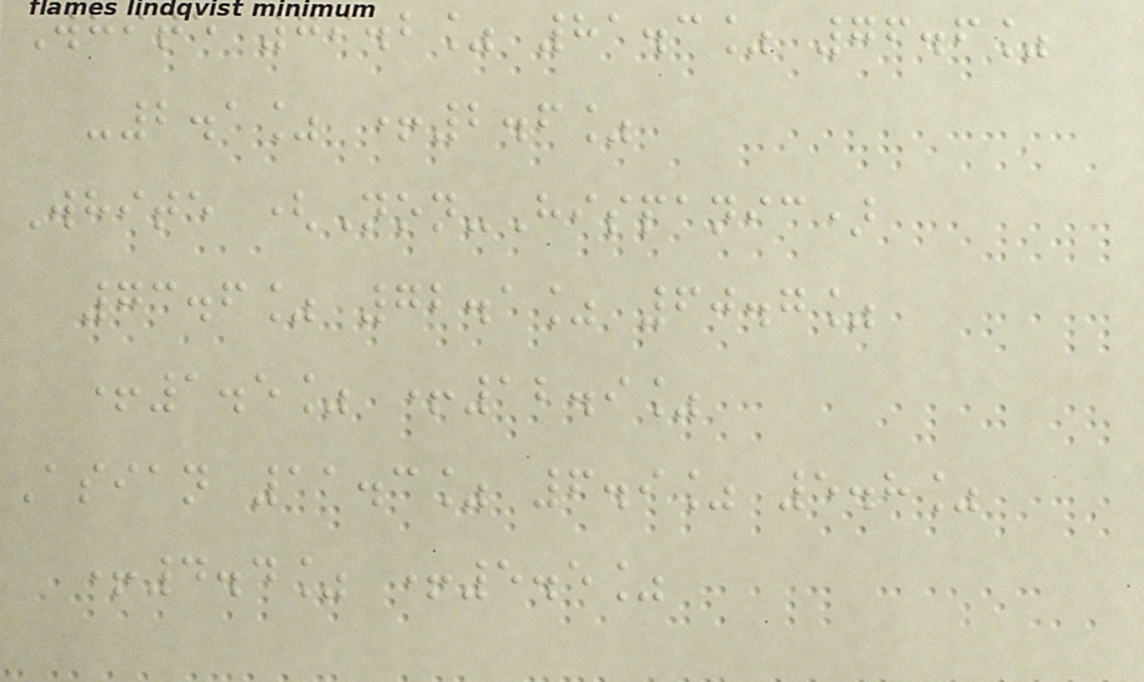White 79.2% 81.3% 76.6%
-2.1% +2.6%
White (Non-Hispanic)
73.6% 72.1% 60.7%
+1.5% +12.9%
Asian 11.3% 6.9% 5.8%
+4.4% +5.5%
